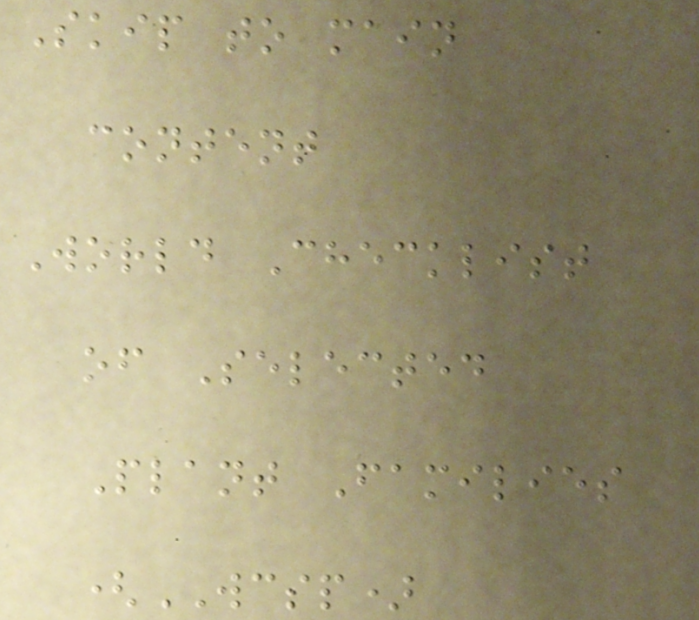Skip to main
content
World Checklist
of Selected
Plant Families
(WCSP)
